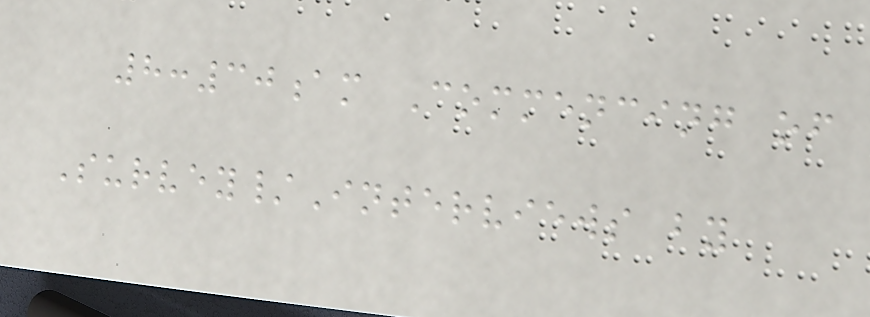8:30am Commencing of
Survey/Interviews by
